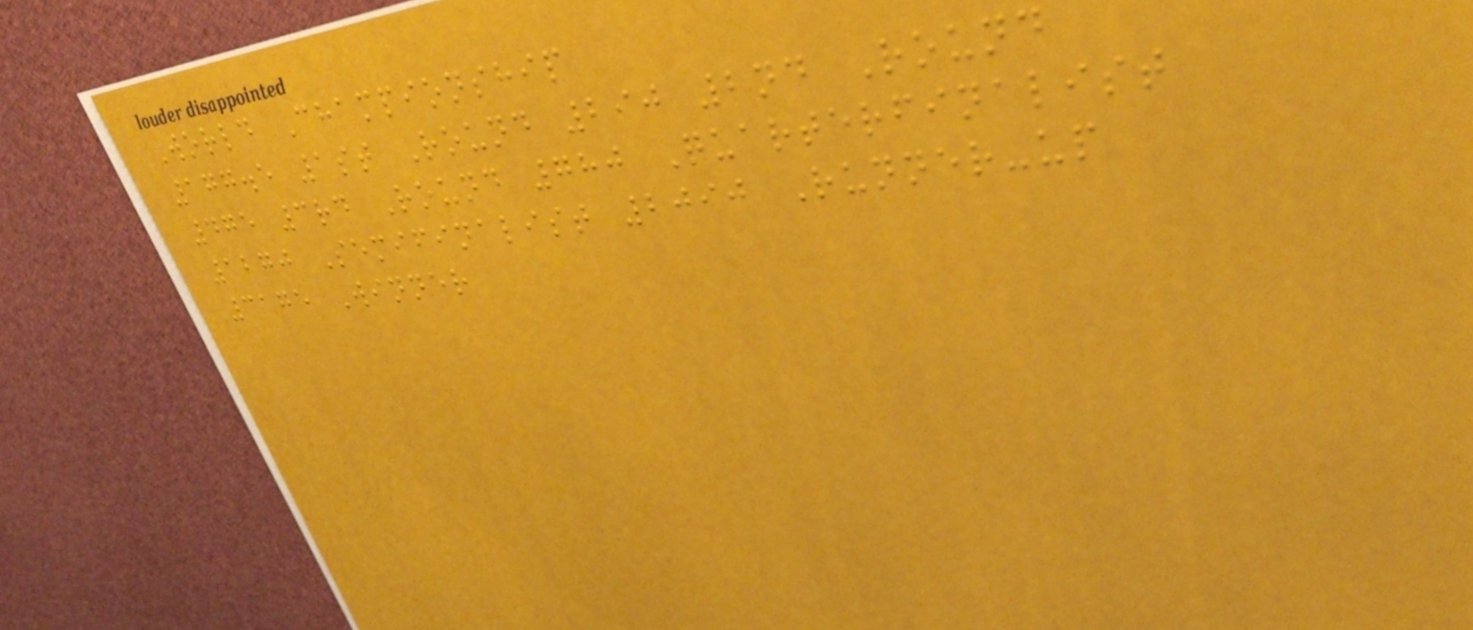World Championship
177.5 1st Round 290 2nd Round
475 3rd Round 780 Quarterfinalist
1270 Semifinalist 2090 Runner-up
3175 Winner
